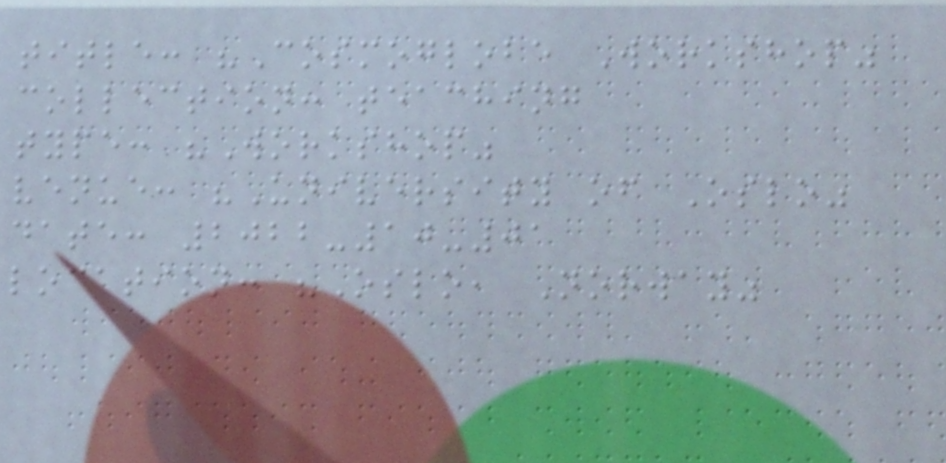title: "Cosmoglobe Workshop"
collection: teaching
type: "Workshop"
venue: "University of Oslo"
date: 2022-10-01
location: "Oslo, Norway"
